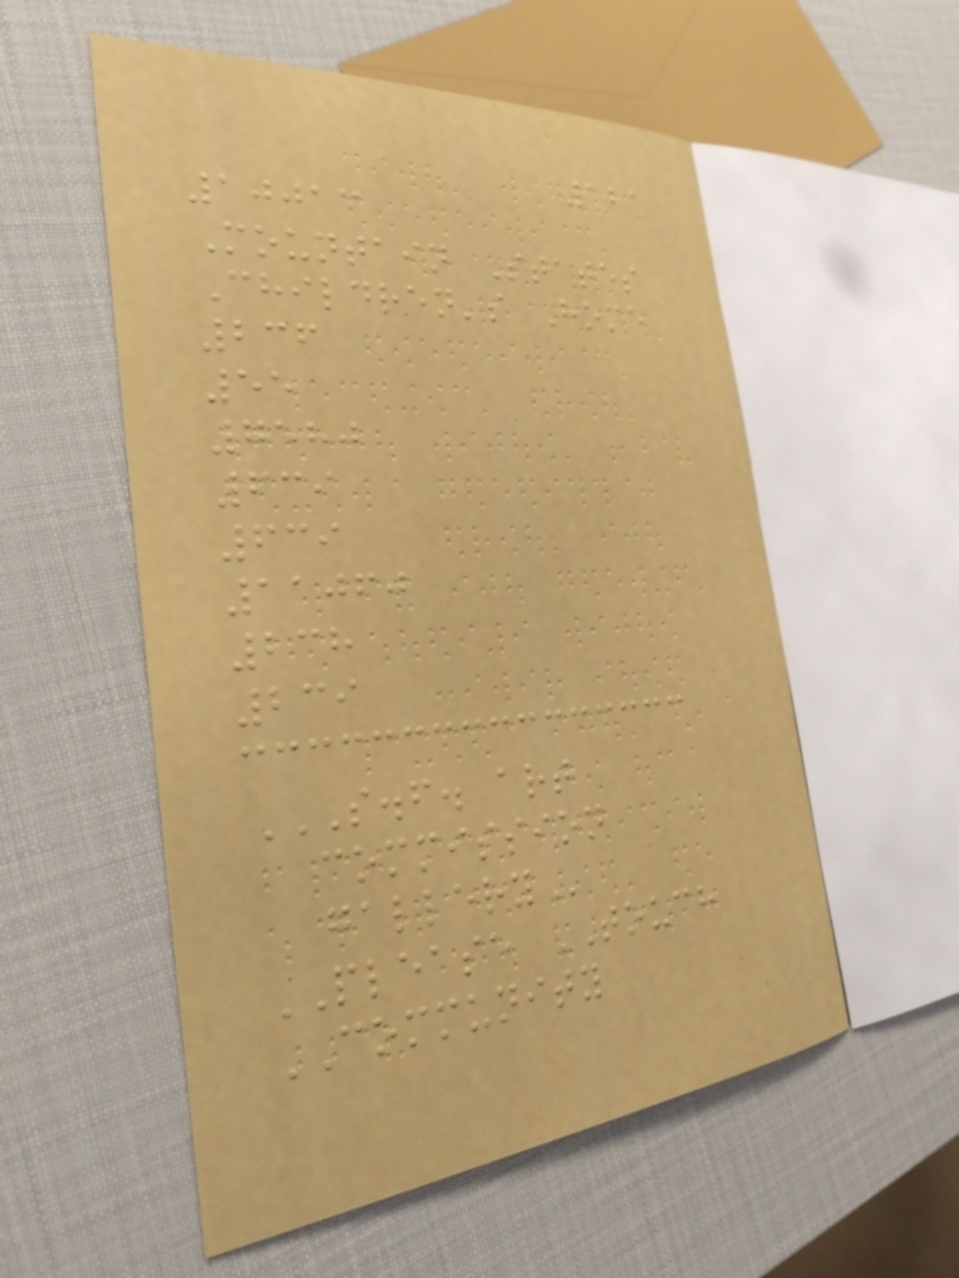121
10013
Mountain States
Children's Home
236
55
7580
639
639
11060
238
239
S.F. ART
COMMISSION
GALLERY
PLEASE TOUCH
COMMUNITY
